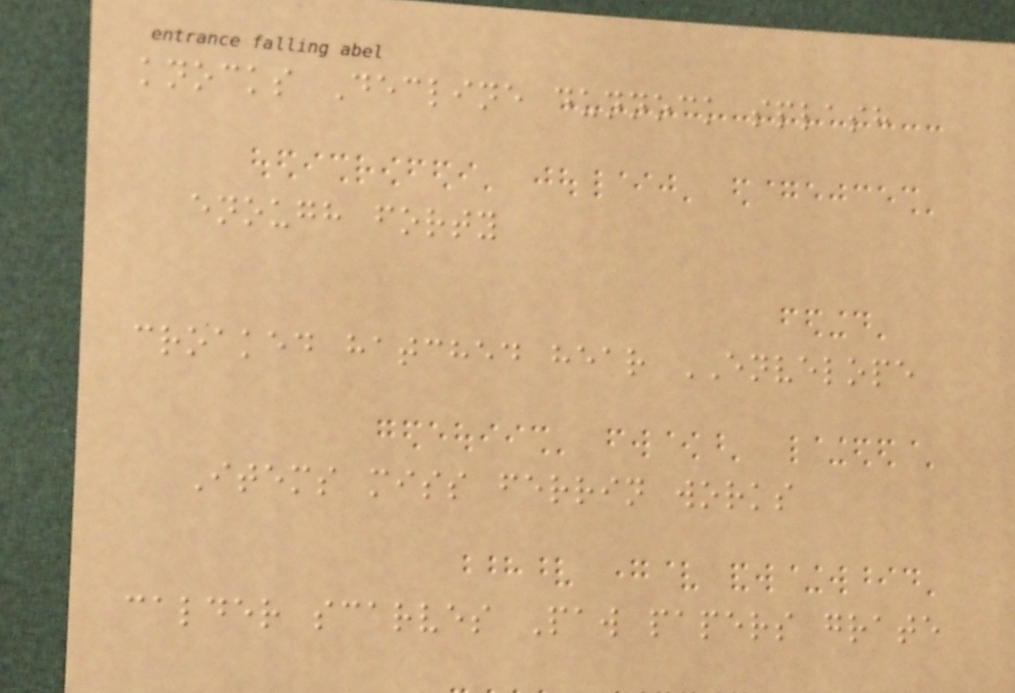knocks Decline dunnock splash
enough forty
croaked hatched hear ENVELOPE
Items miss ferrin works
calder scarves Paw papers grate
